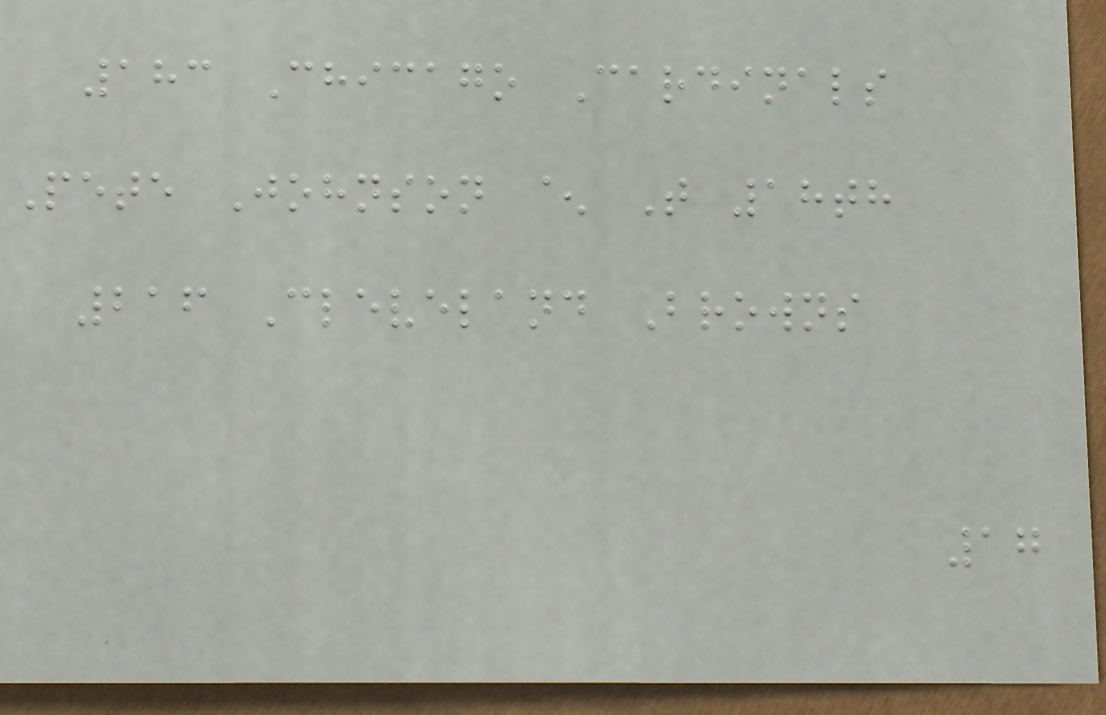183 Chicago Cardinals
Pete Johnson ^ T 18th
216 Cleveland Browns
17
